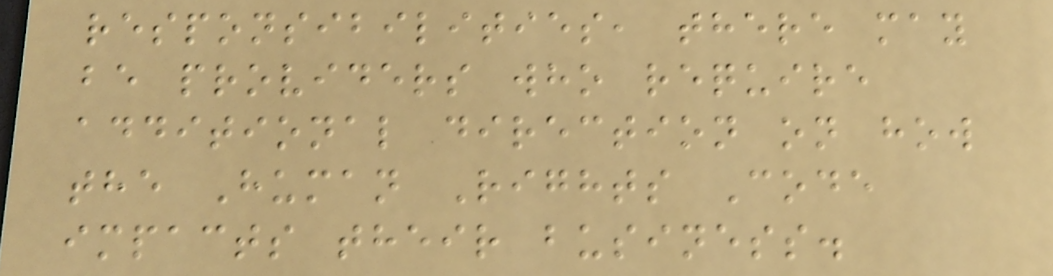responsibilities, there may
be providers who require
additional direction on how
the Human Rights Code
impacts their business.
